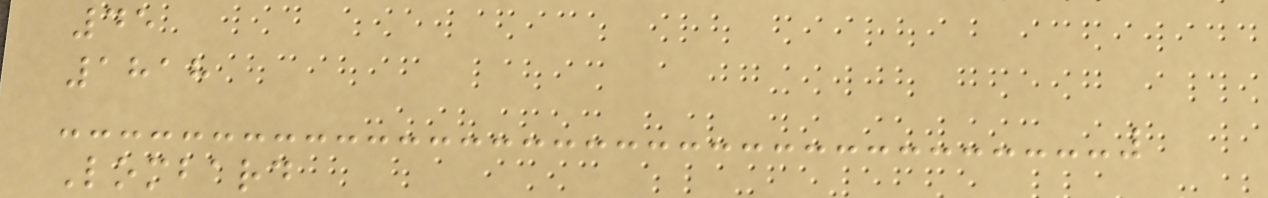45
1818
Lombard
